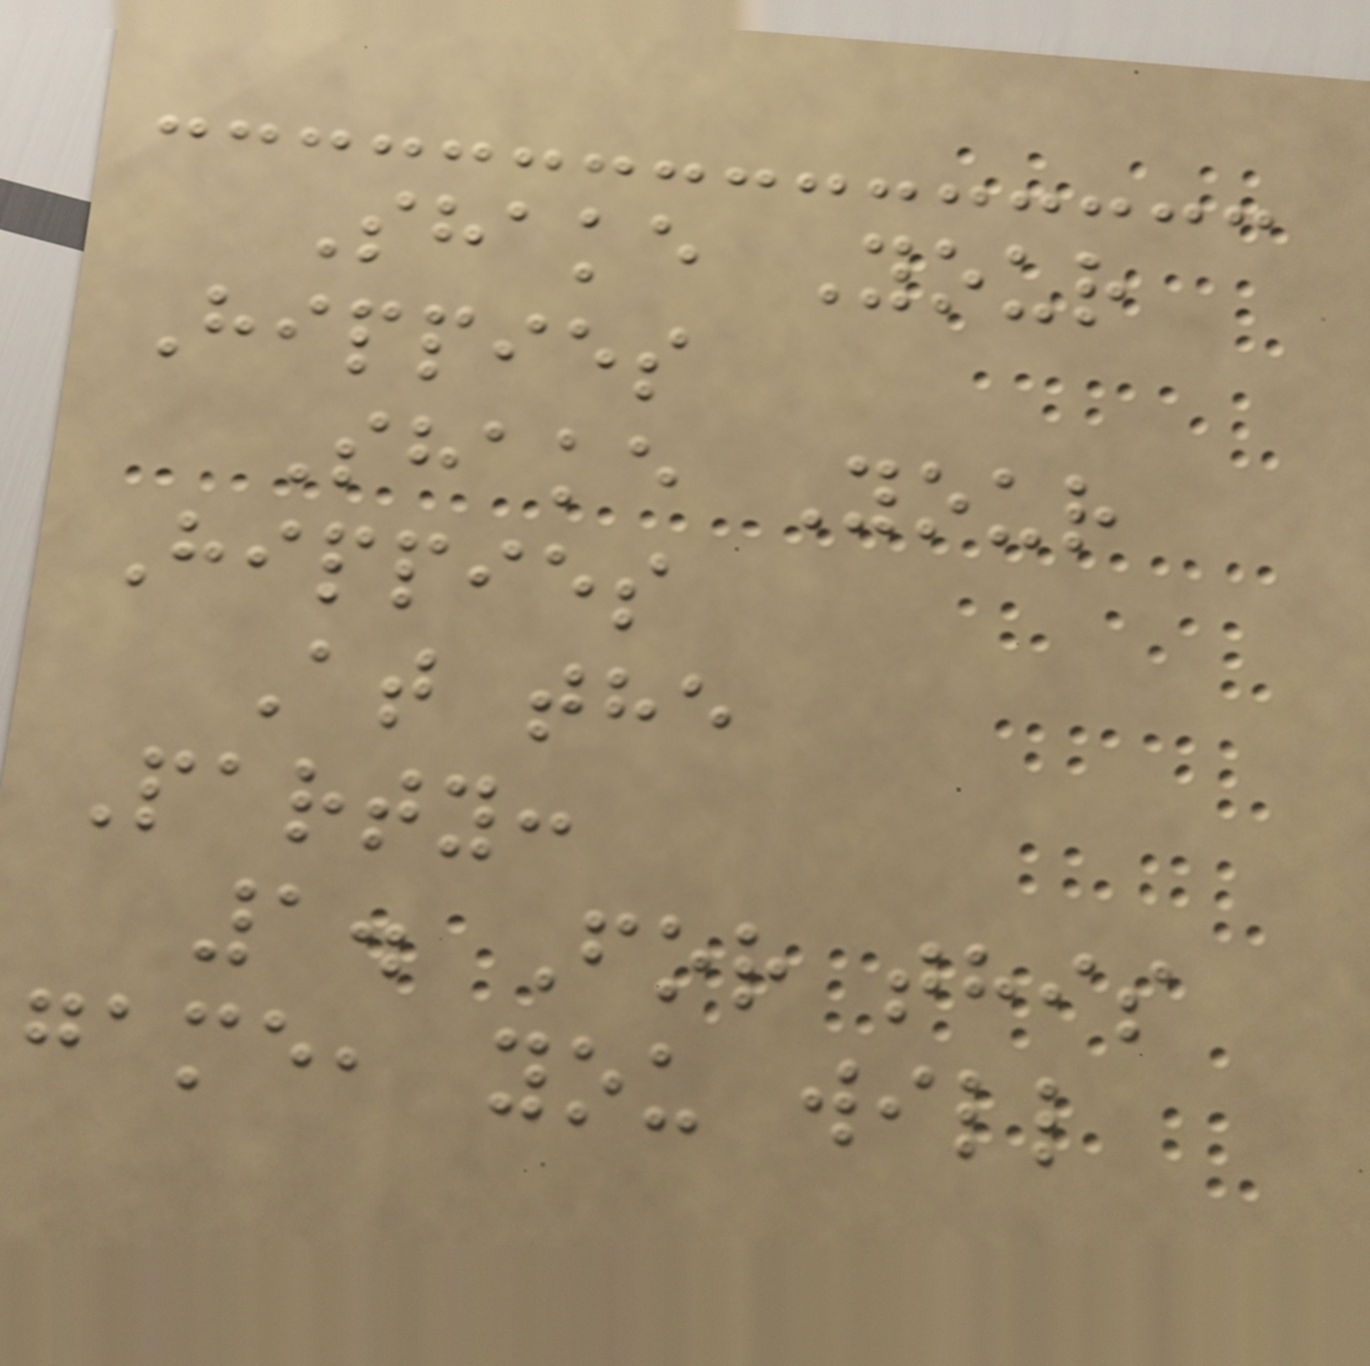Shake Your
Hippies
Shake Your
Hippies
At the
Party:
1. For this
game, you will
